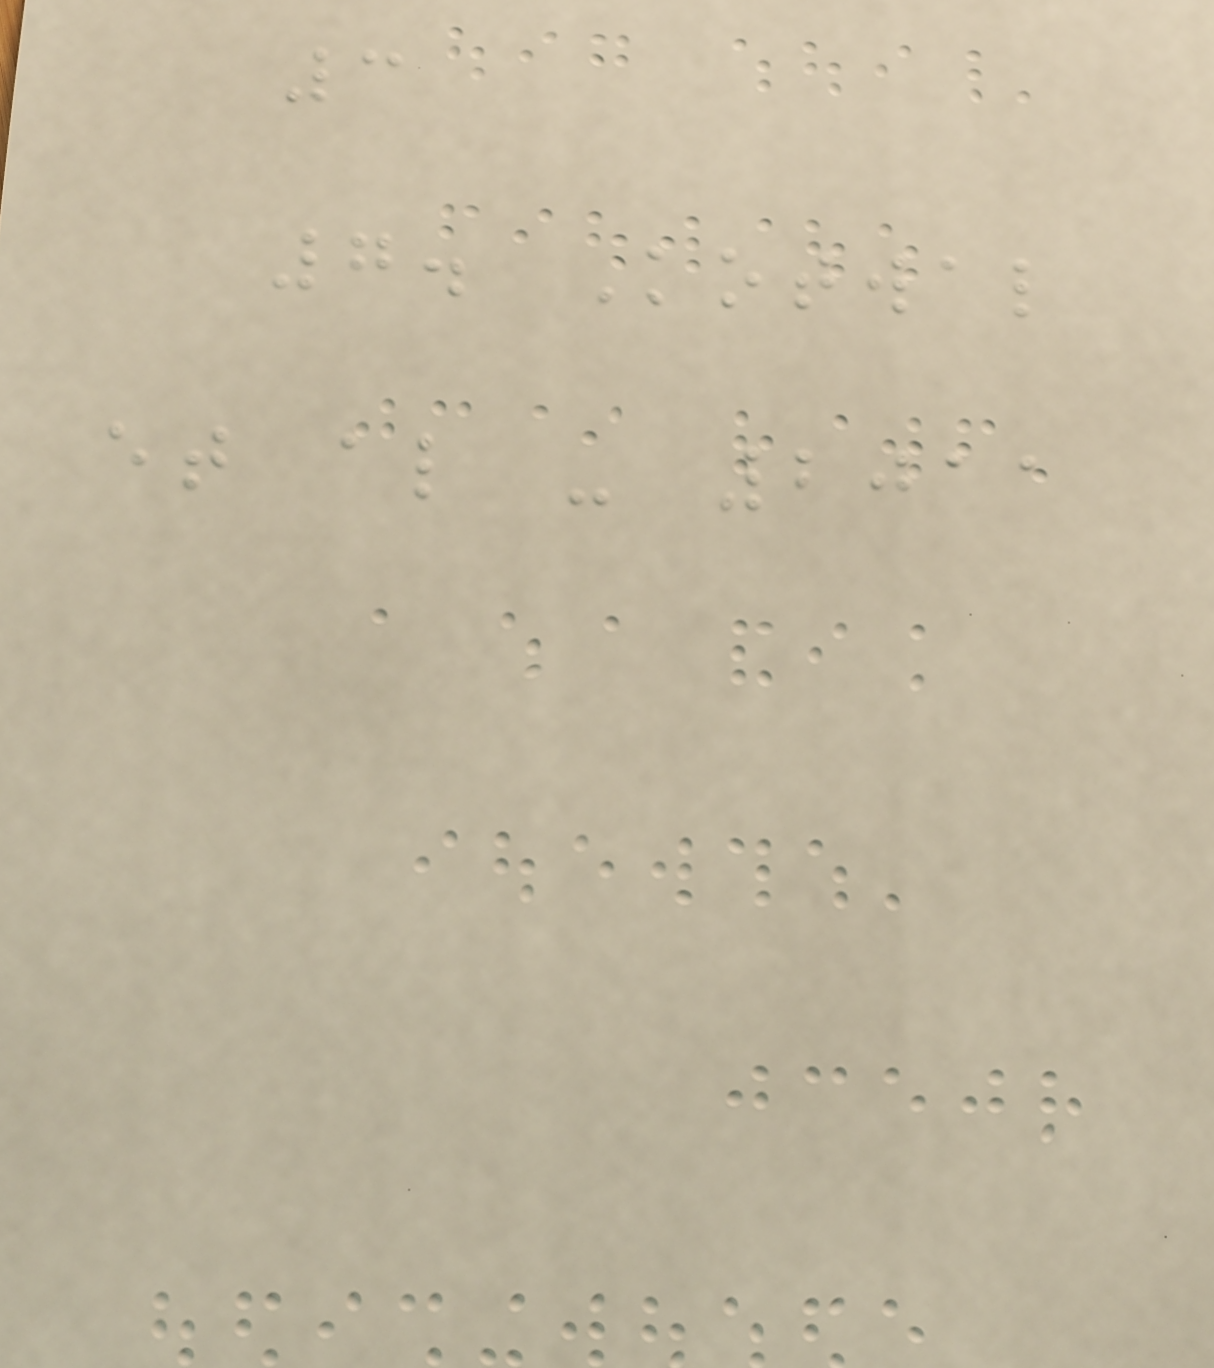3
7. Kotwal
et al - 2011
